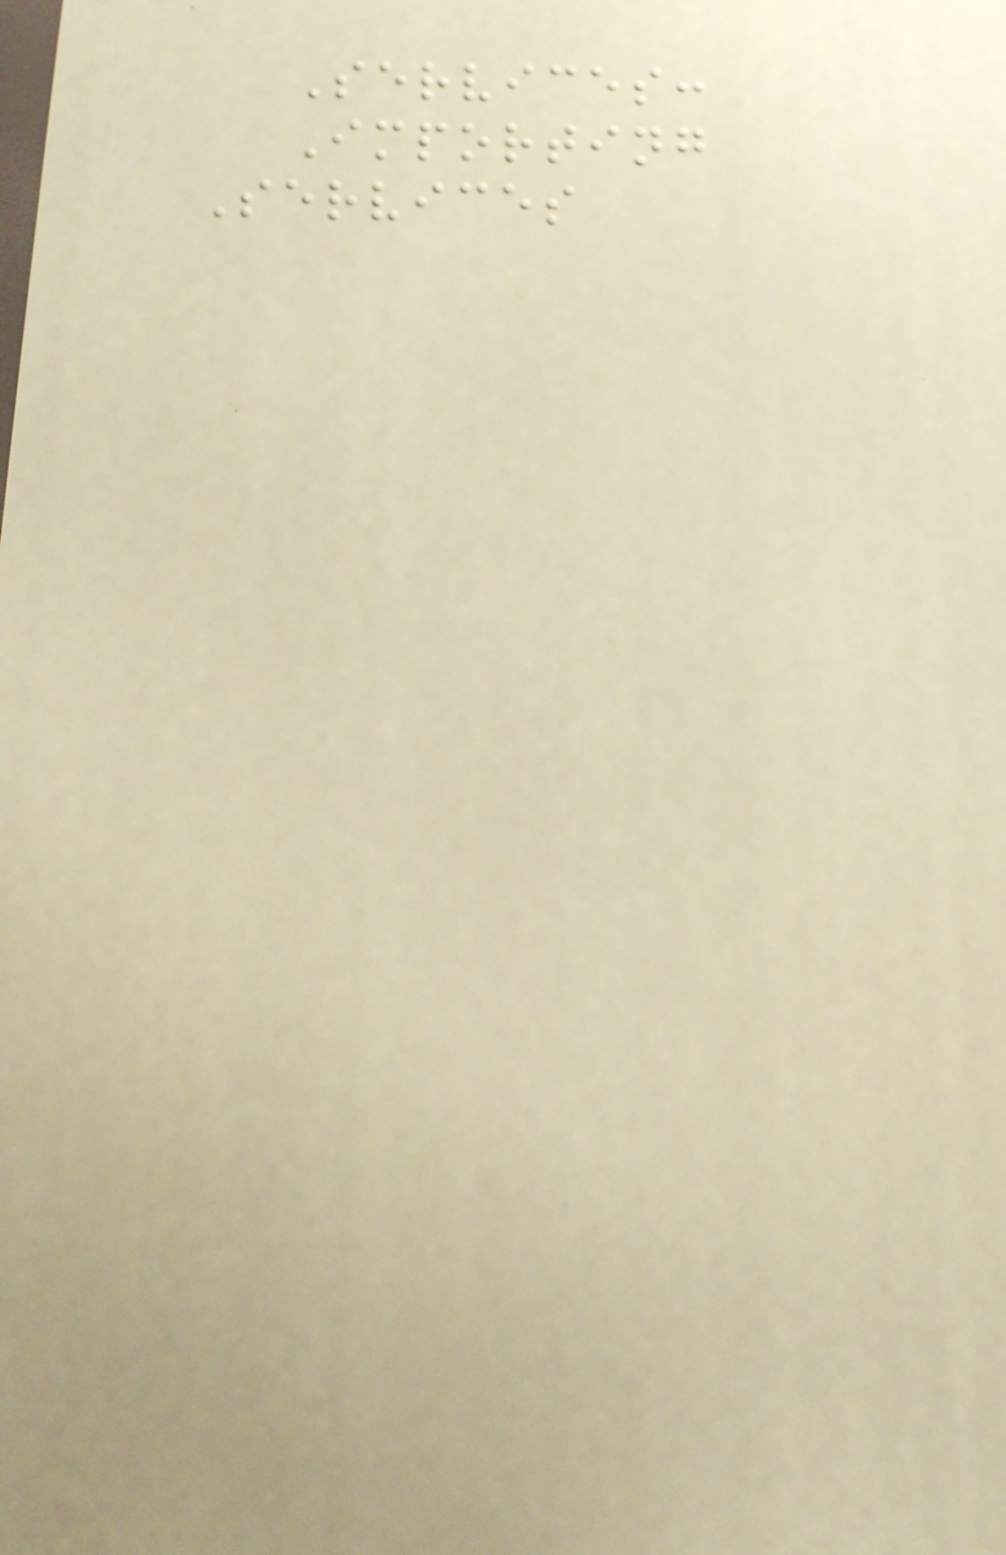Services:
Importing
Services
